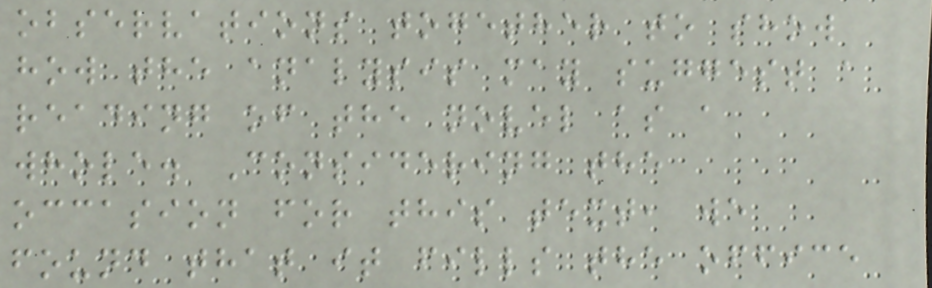observations together to show
how the analysis may suggest a
reading of the novel as a
whole. Considering the
occasion for this text, we
found that it fills the office
